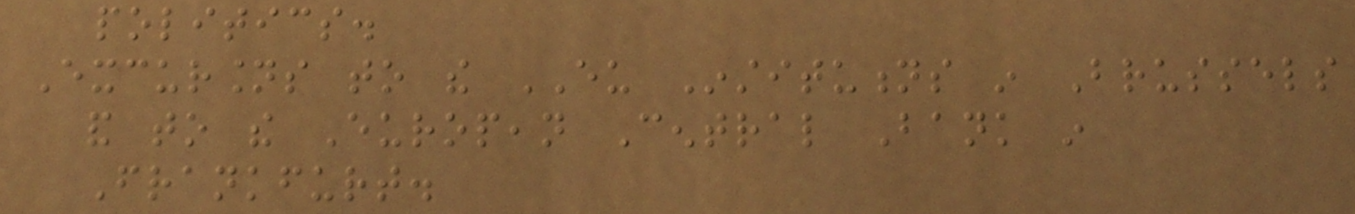politics.
Excursions to the EU Institutions in Brussels
and to the European Central Bank in
Frankfurt.
